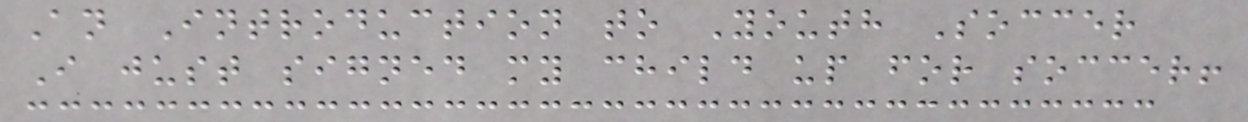An Introduction to Youth Soccer
I just signed my child up for soccer!
